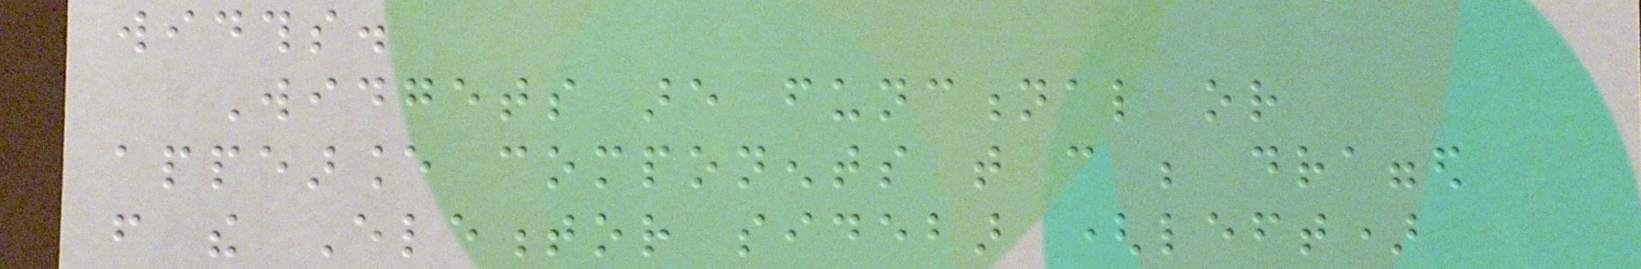widths.
Widgets are functional or
appearance components that can be dragged
from the Elementor sidebar (left)
